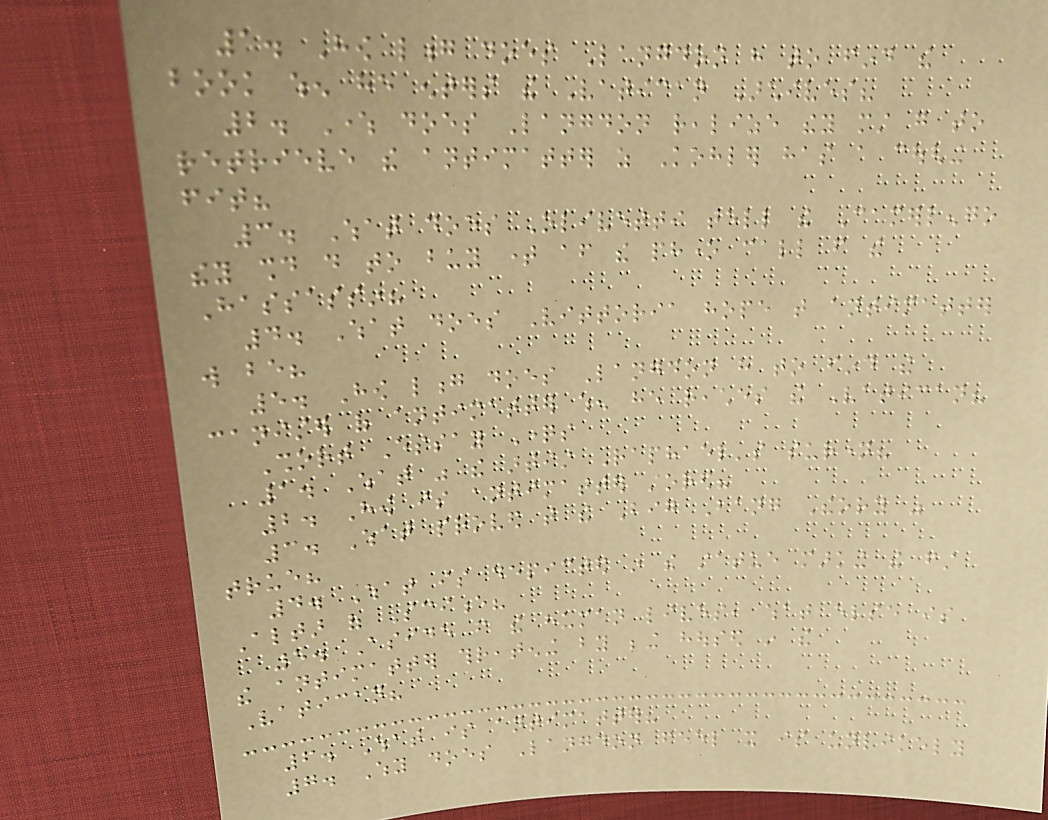1. How long does Langdon have to find the
book when he enters the Vatican Archives?
2. Where does Langdon realize they must go to
retrieve the antimatter as Kohler has a coughing
fit?
3. What does Olivetti tell the Camerlengo
they should do to buy time after the phone call from the
Hassassin?
4. What does Vittoria hope that antimatter
will be?
5. How long does Langdon have to find the
canister of antimatter when he reaches the Vatican?
Short Essay Questions
1. What was the artist Raphael's surname?
2. How is antimatter stored?
3. What proved that the Big Bang Theory was
true?
4. What is depicted in the statue marking the first
Altar of Science?
5. Aside from the human lives, what else is
the antimatter threatening by being housed in the
Vatican?
6. What is antimatter?
7. Why does Langdon feel it is unlikely
